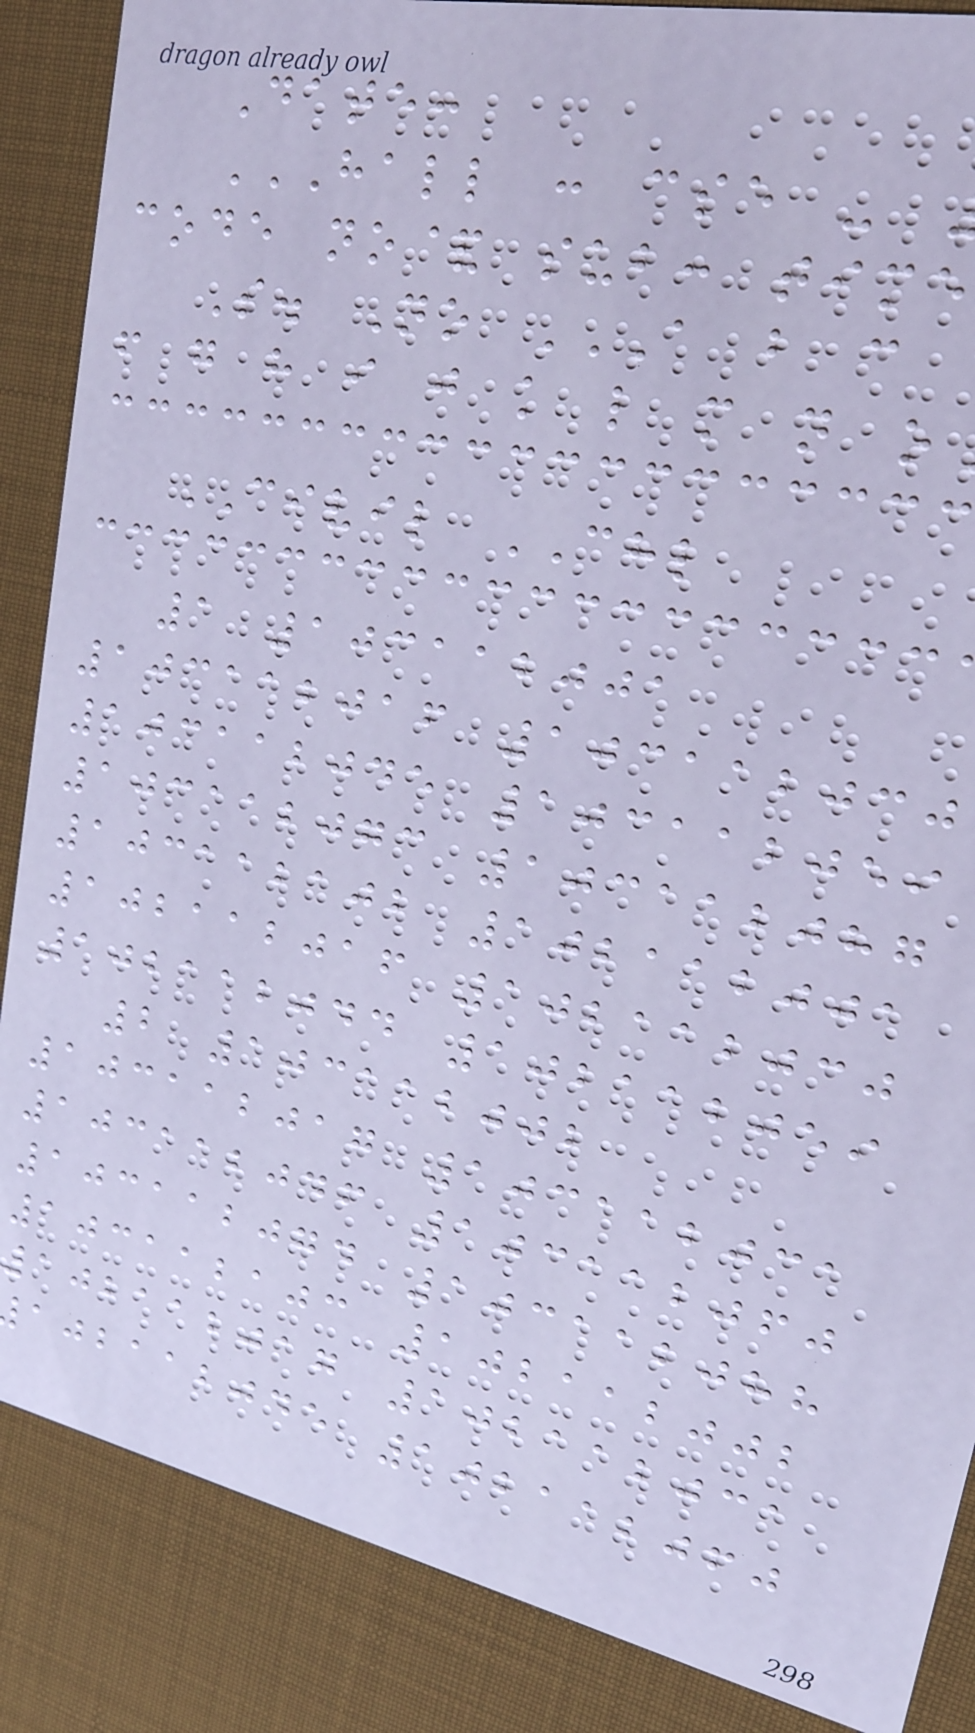Date:
code no& sub:
f g h i j k l m n
CIVIL CHL
1 103112001
103112016 103112030
103112045 103112059
103112073 103112087
103112102 102112001
102112016 102112030
102112044 102112059
2 103112002
103112017 103112031
103112046 103112060
103112074 103112088
103112103 102112002
102112017 102112031
ajbaabjde 102112060
